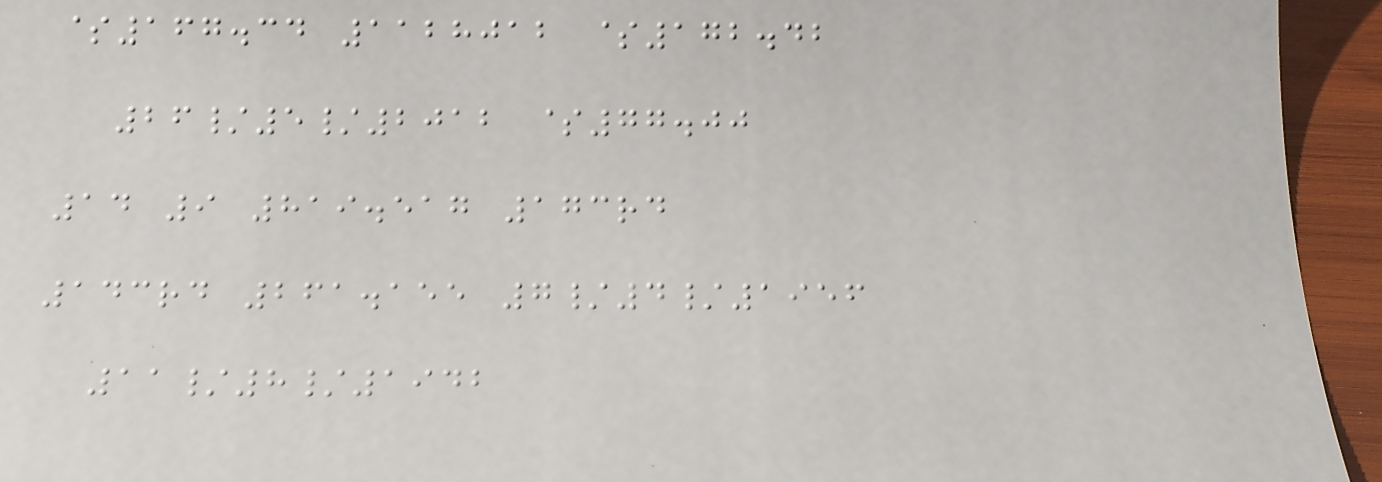$167.34 1128012 $172.42
26/5/2012 $77.00
14 9 819.517 173rd
143rd 261.155 7/4/1956
11/8/1942
